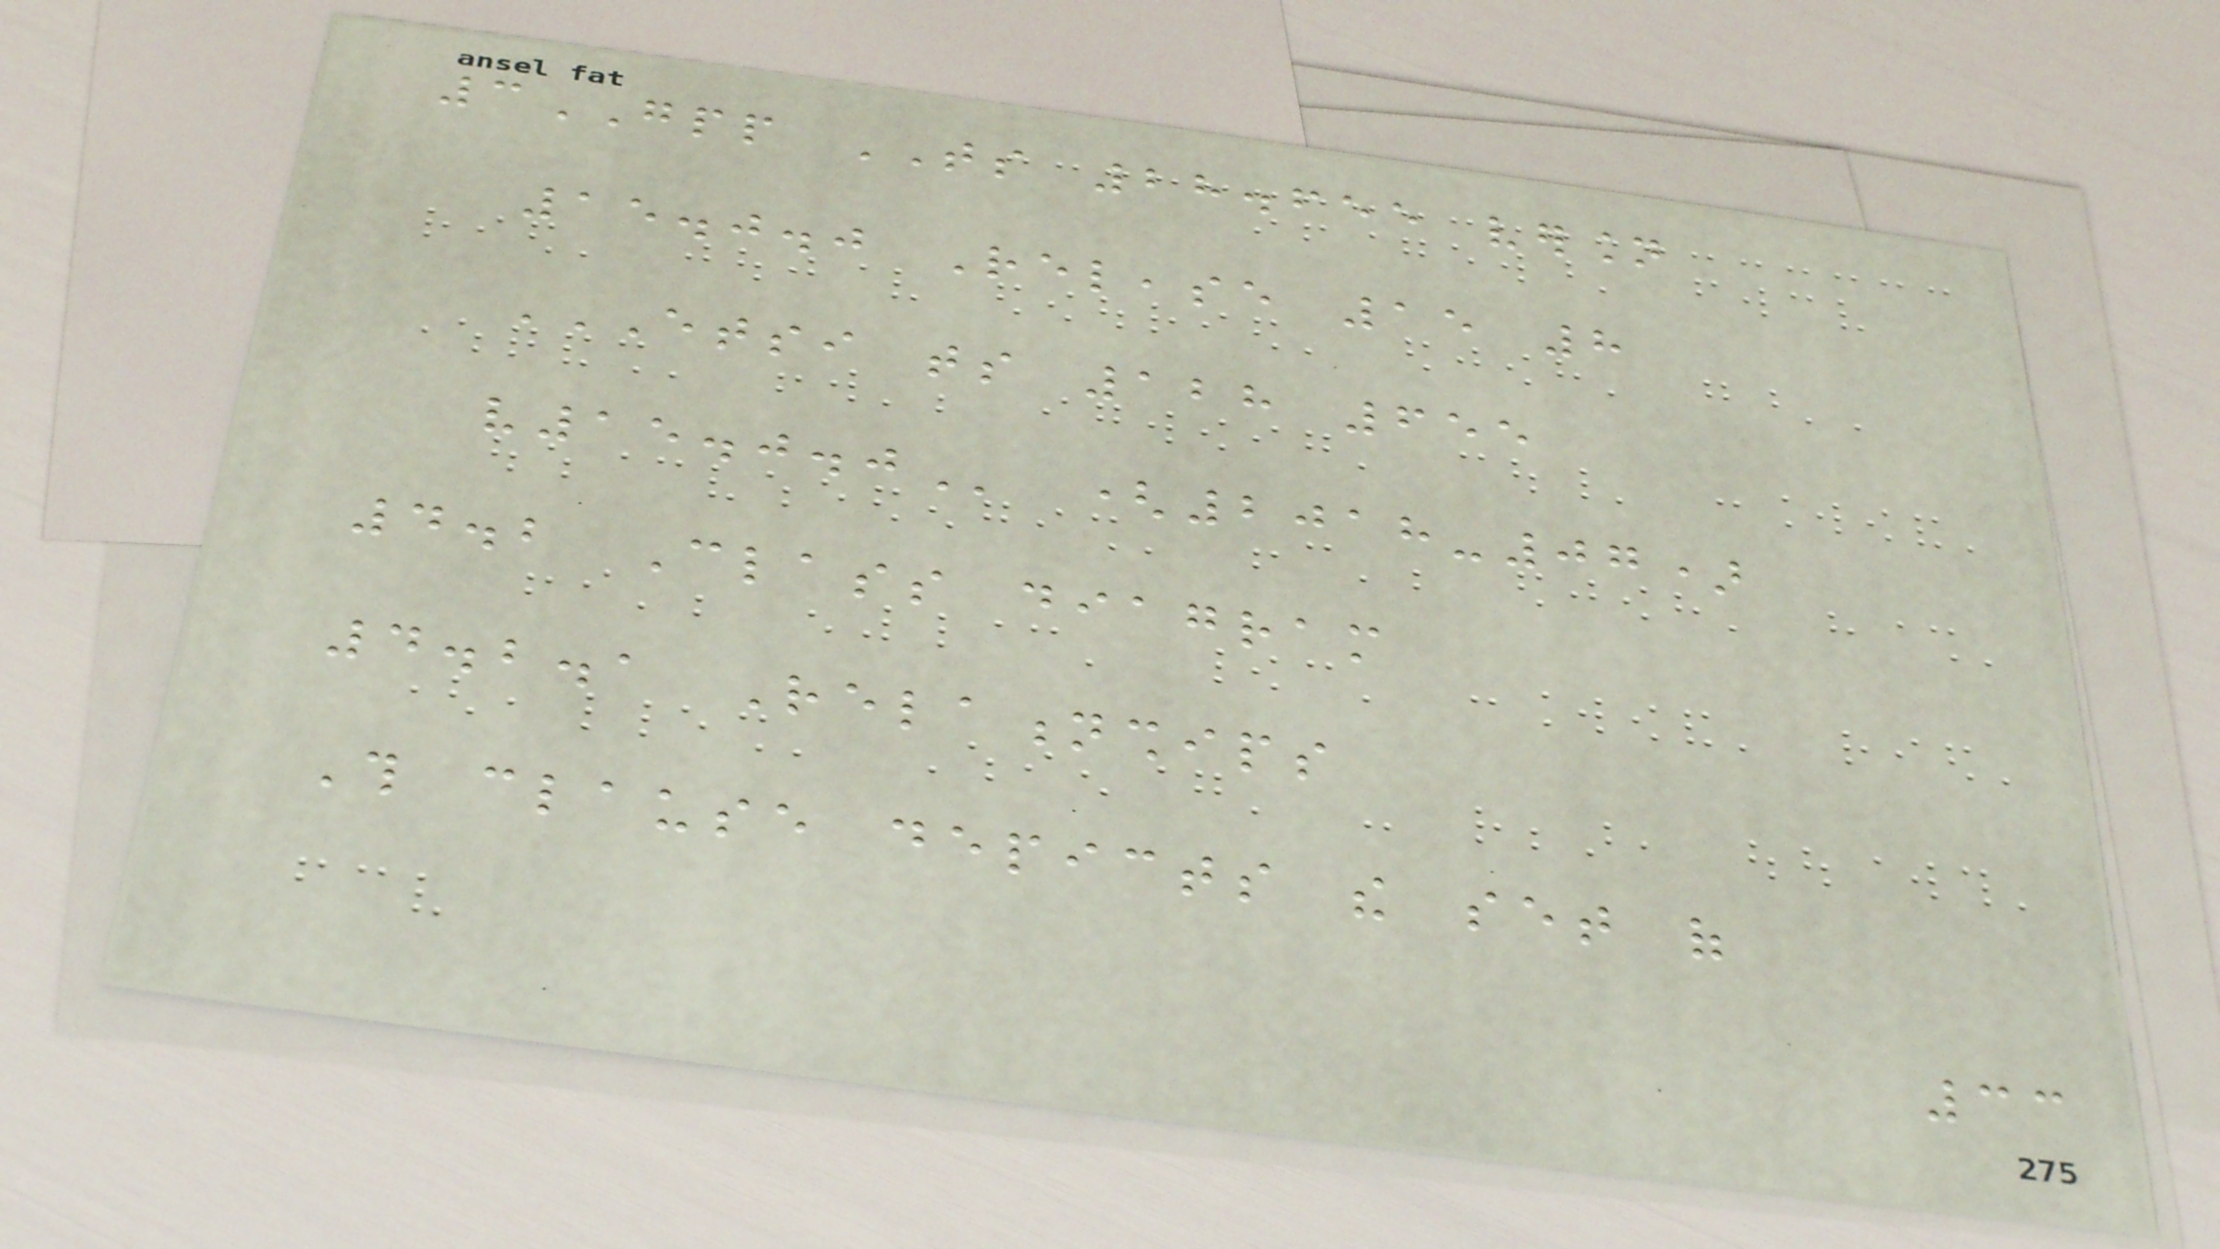3GPP TS 28.655 version
15.0.0 Release 15 8
ETSI TS 128 655
V15.0.0 (2018-07)
4.2 Class diagram
4.2.1 Relationships
This clause depicts the set of
33
